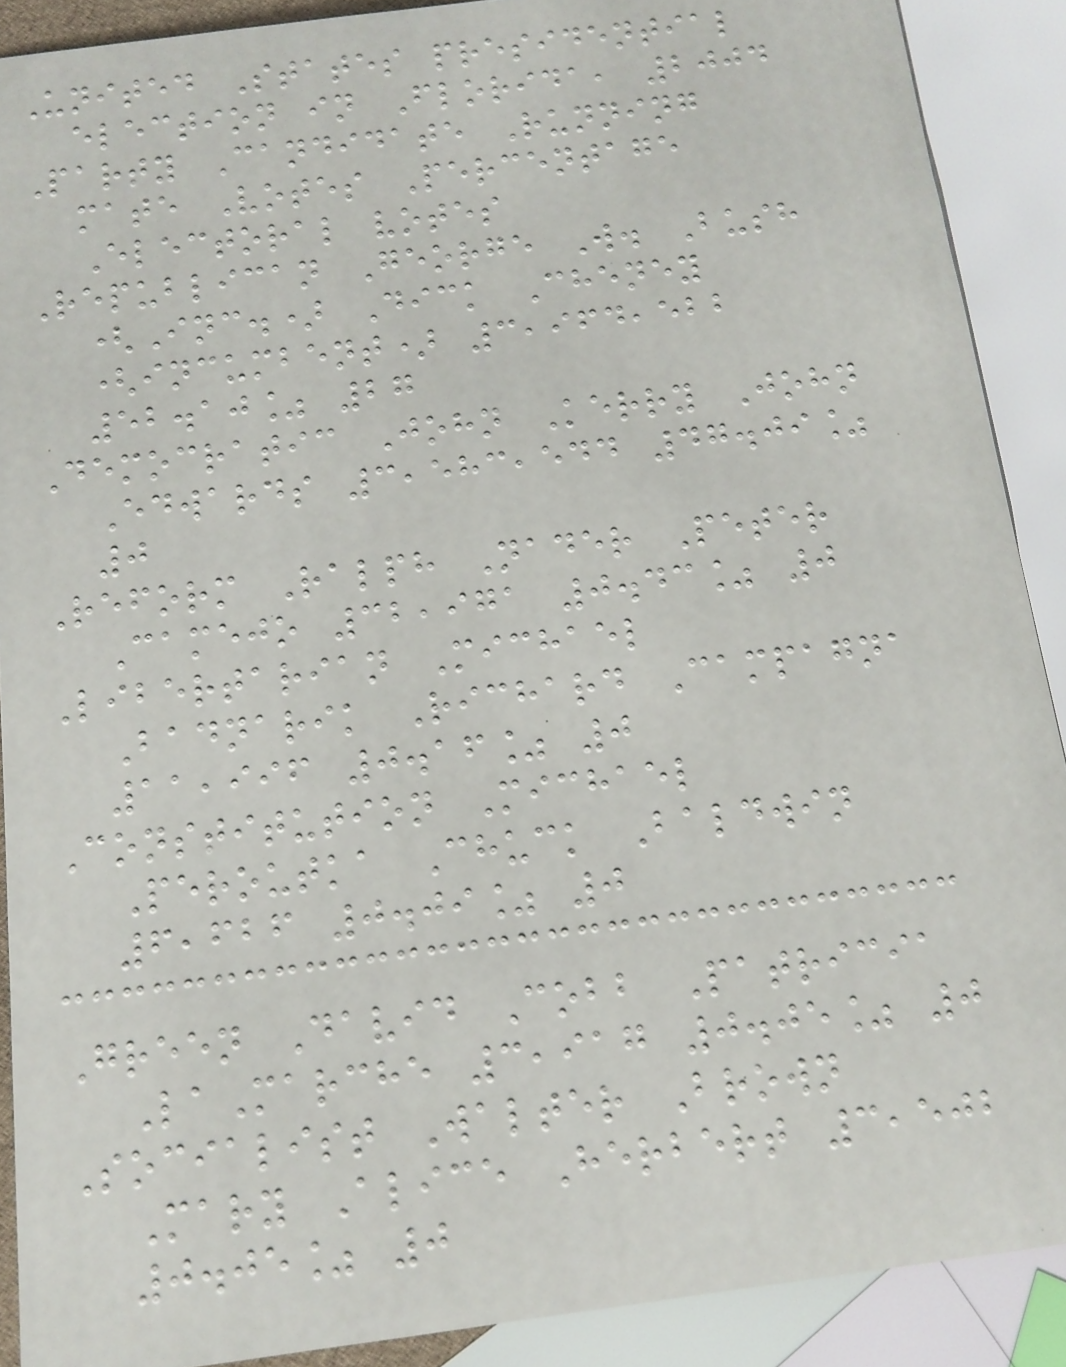United States presidential
election in Florida, 2004
Party Candidate Running
mate Votes Percentage
Electoral votes
Republican George W. Bush
(Inc.) Dick Cheney
(incumbent) 3,964,522
52.10% 27
Democratic John Kerry John
Edwards 3,583,544 47.09%
0
Reform Ralph Nader Peter
Camejo 32,971 0.43% 0
Libertarian Michael
Badnarik Richard Campagna
11,996 0.16% 0
Constitution Michael
Peroutka Chuck Baldwin
6,626 0.09% 0
Green David Cobb Patricia
LaMarche 3,917 0.05% 0
Socialist Walter Brown
Mary Alice Herbert 3,502
0.05% 0
